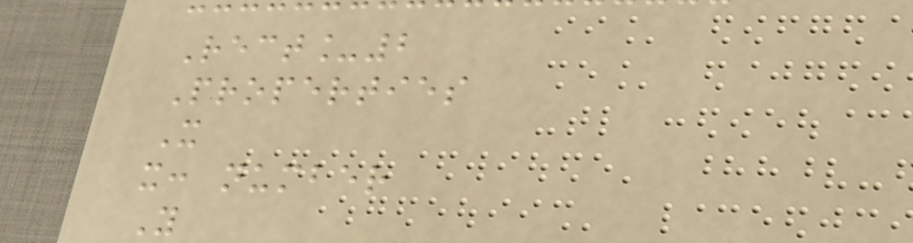Rect_2
Properties
X
x: number
Y
